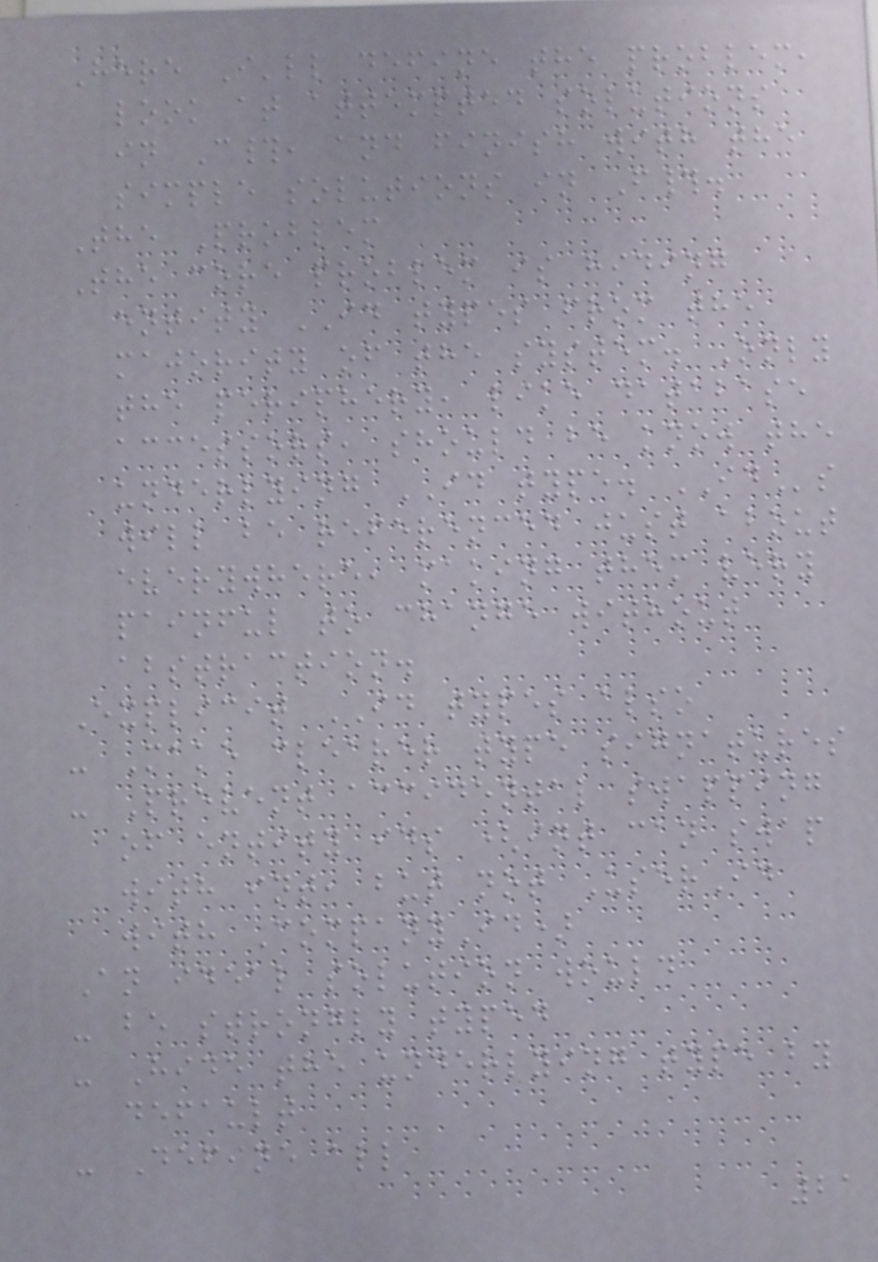Here I'll define the problem,
look at attempted solutions
in C#, and finish with the
simple solutions in F#.
The Problem
The core problem is hiding
entity ID types from the
majority of the system. Only
the periphery, like database
accessors, should be know the
underlying ID type. IDs
will be referenced just about
everywhere, making them very
painful to change without
abstraction.
Explicit ID types also
- Make clearer type signatures
- Prevent accidental swapping
of entity ids (int can swap
with int, but not UserId
with CompanyId)
An ideal solution would
- be strongly typed
- Hide the underlying type by
default
- Define all
21
